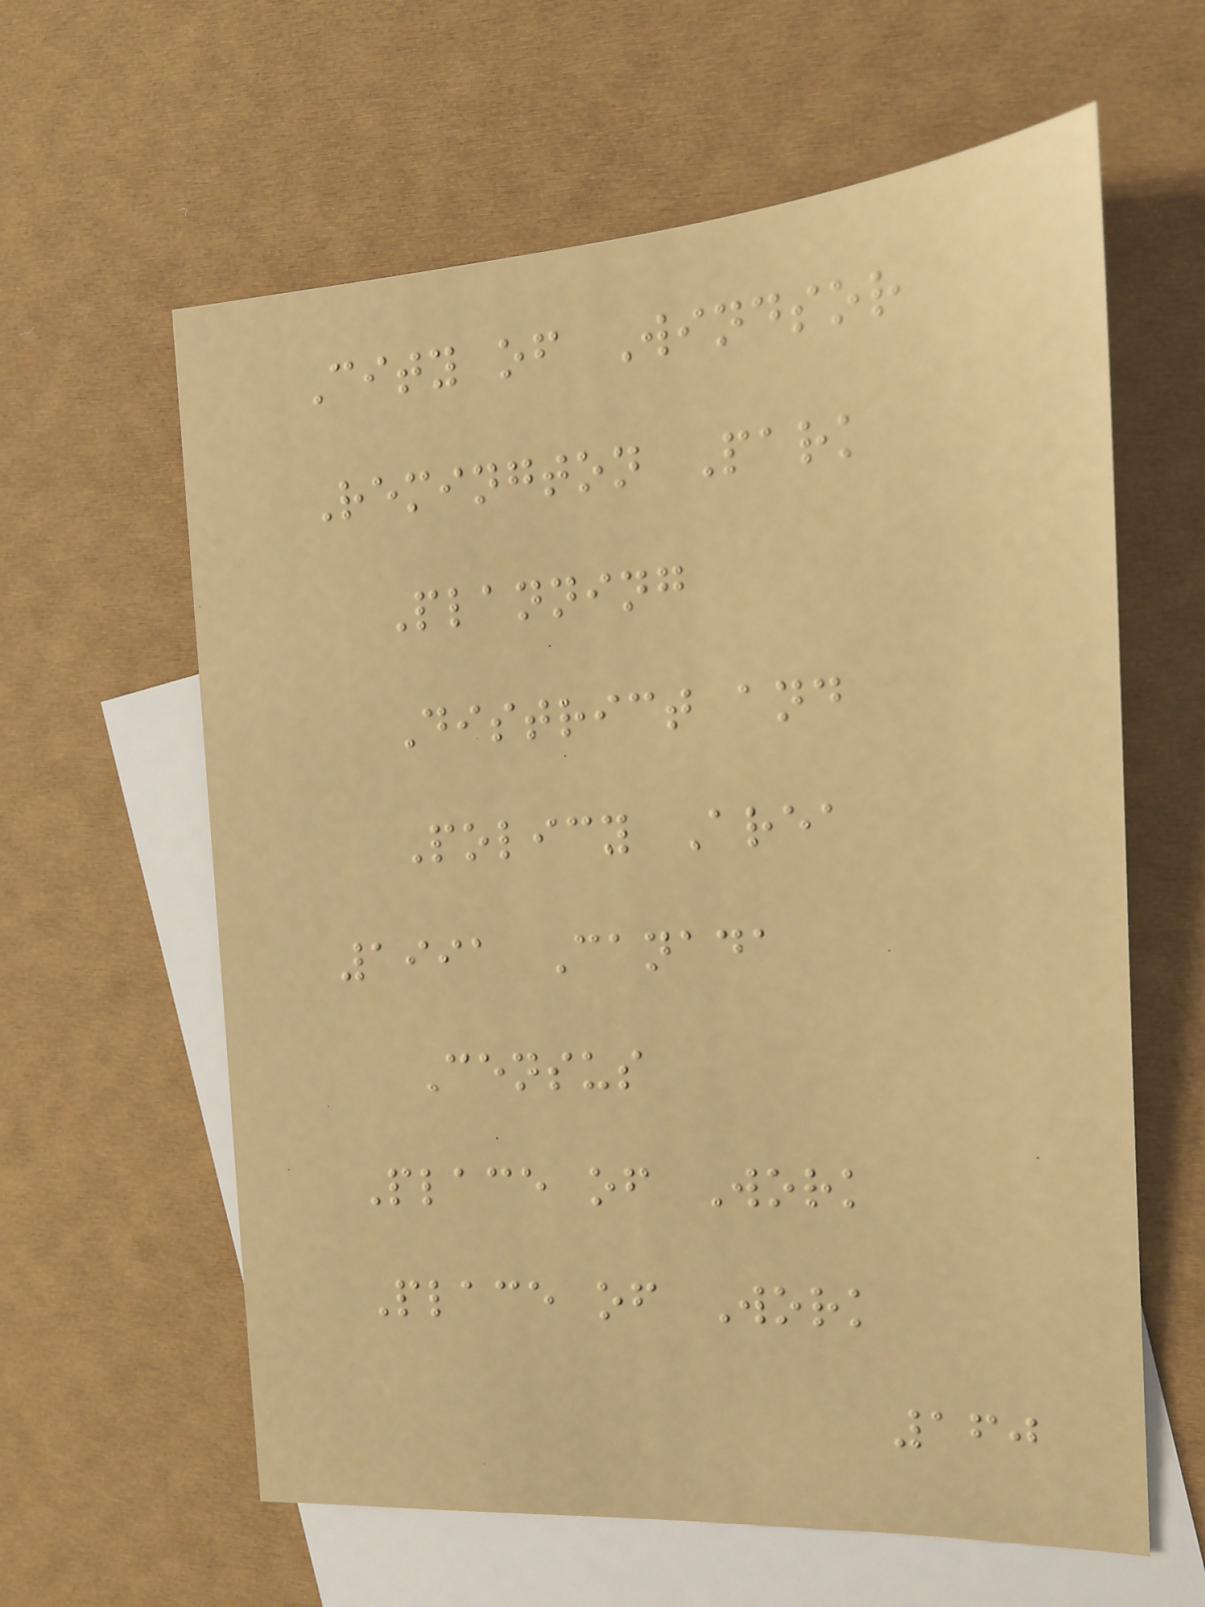City of Windsor
Remington Park
Planning
District and
Policy Area
1991 Canada
Census
Place of Work
Place of Work
160
